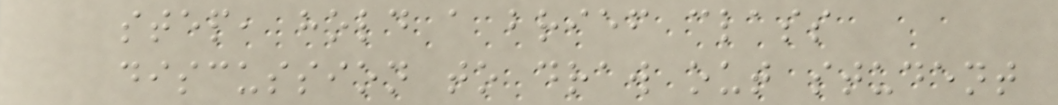step, hold a brief class
discussion to draw out student
